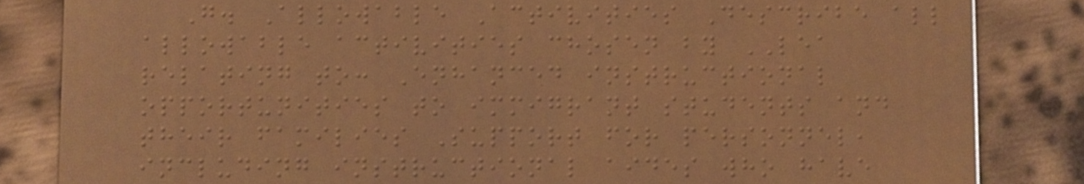G. Allowable Activities Describe all
allowable activities chosen by LEA
relating to: Enhanced instructional
opportunities to immigrant students and
their families Support for personnel,
including instructional aides who have
